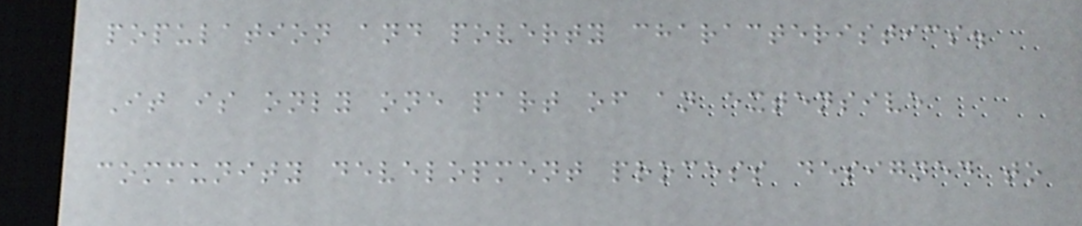population and poverty characteristics.
It is only one part of an extensive
community development process designed to
